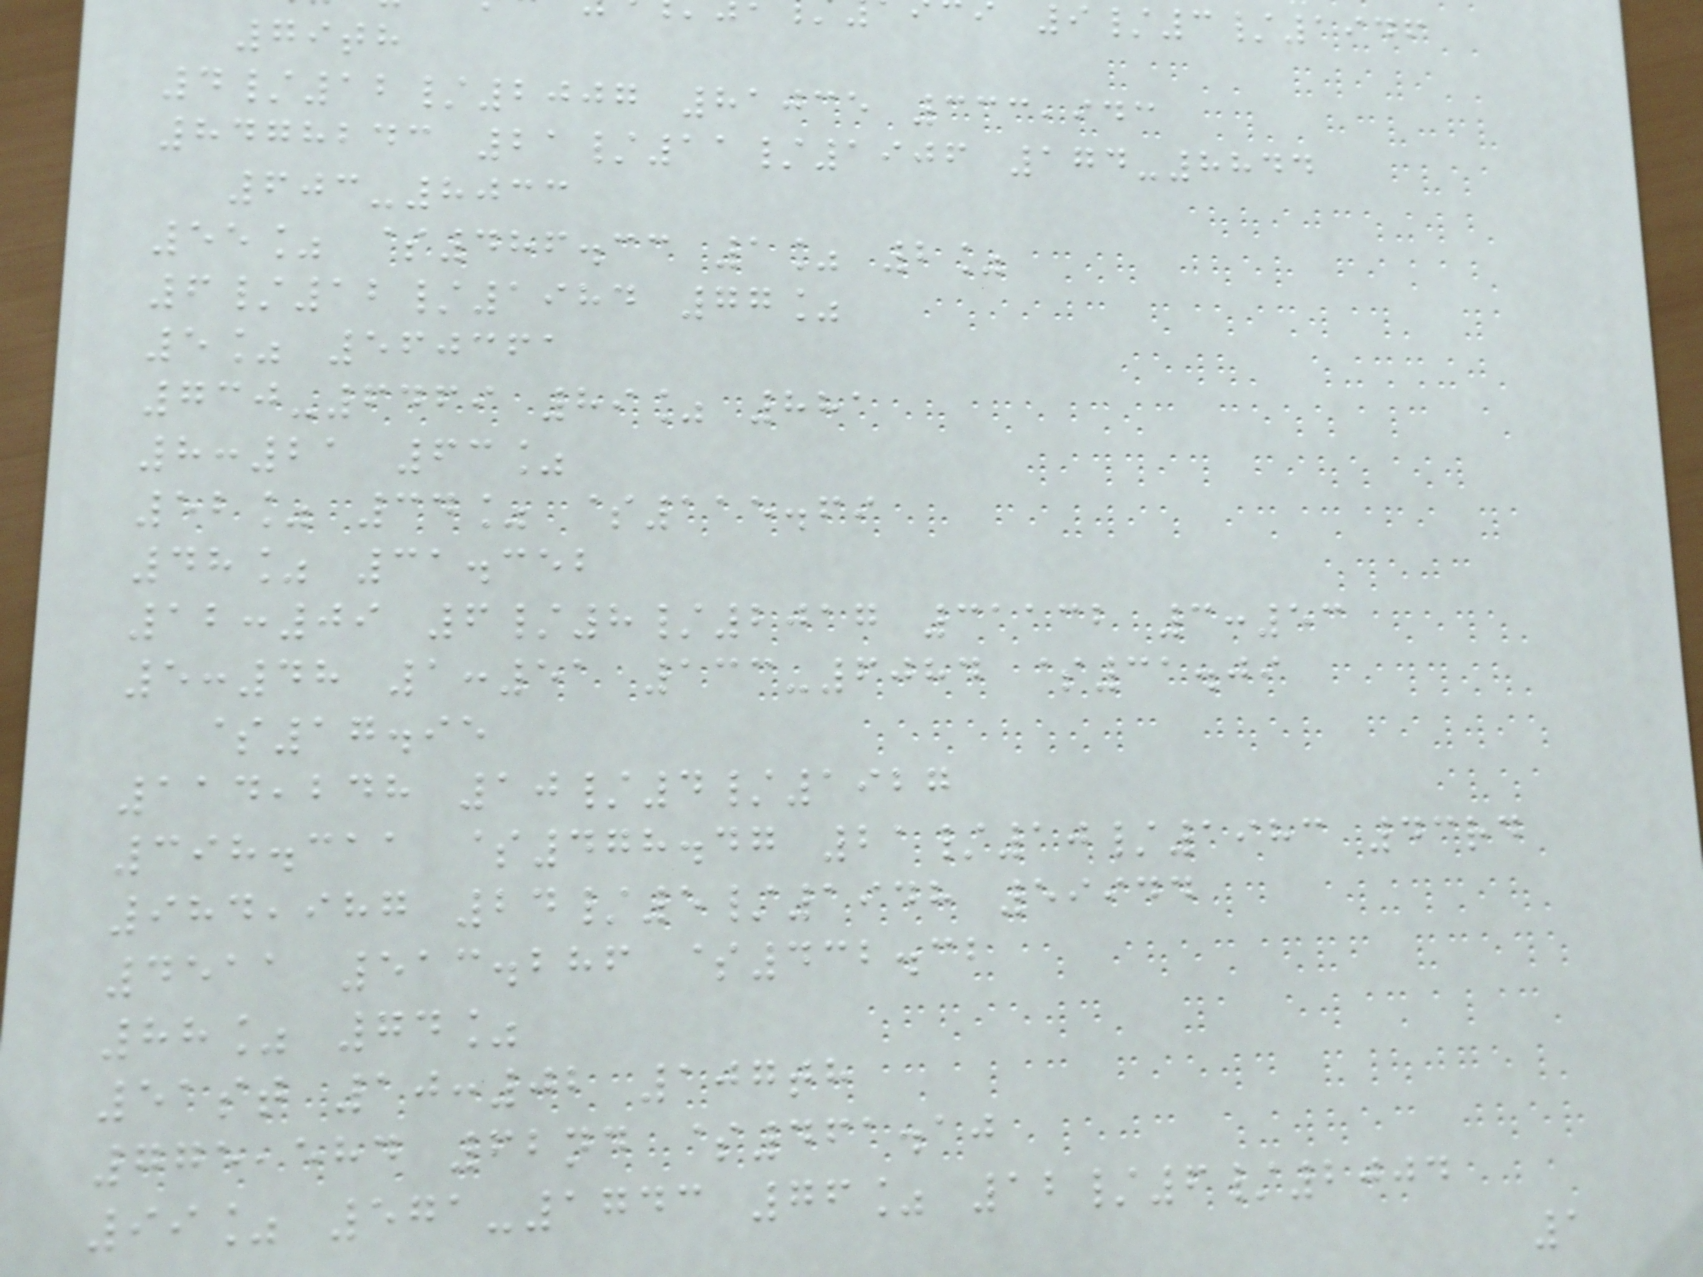9/3/1946
79th
4/12/2007 81035 333,943
8478243 21/11/1906 174-8844
603-8033
55% $486.33 1% 2%
6/12/1984 77%
5% 560361
730-6469 89% 881
8:21 63%
52% 34% $115.69
48% 31.352
12:09 6/8/2017 31132 3:53
5:48 1:51 133-6084 $31.09
$17.95
114,248 10/4/1927
398.311 $478.47 21/10/1983 43rd
984,987 24/5/1948 59944
4511 513.286 $432.32
88% 74%
51st 10:02 107th
775,584 62nd $461.10
99% 571-1743 76% 12/6/2004
1
